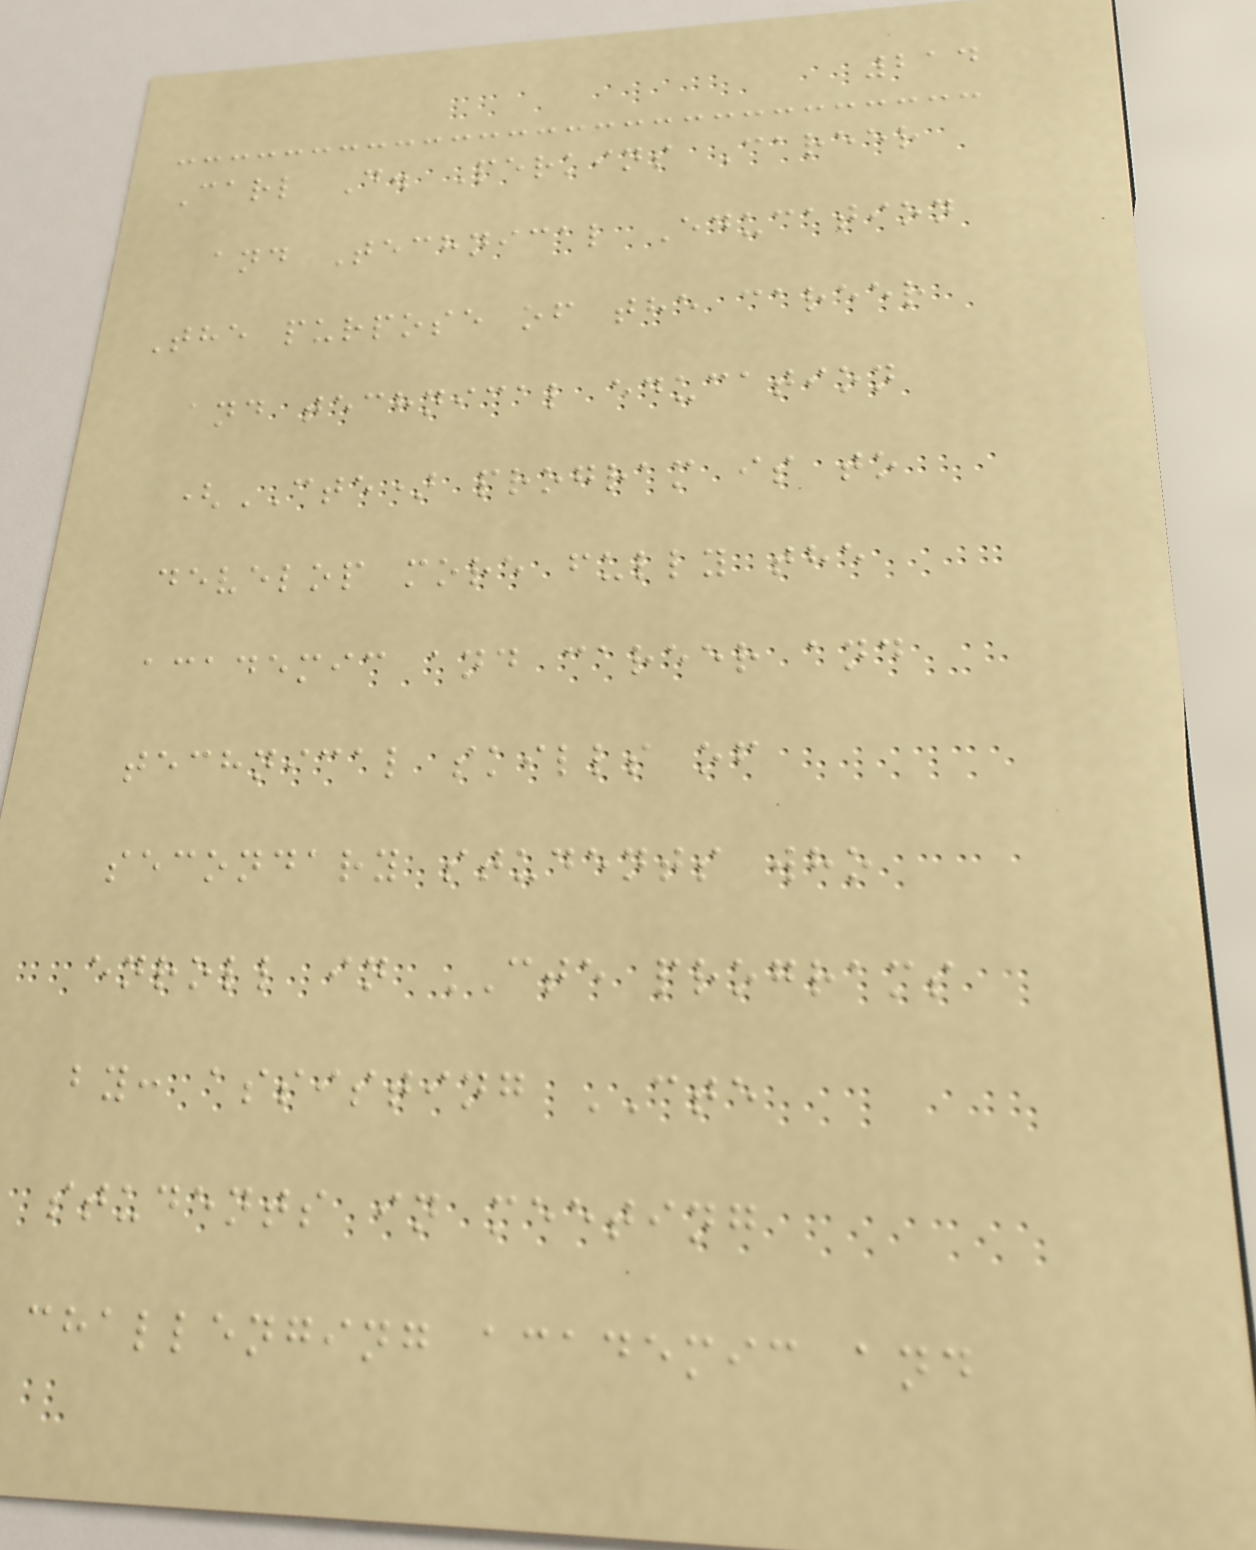214
Carl D. Perkins Career
and Technical Education
The purpose of the career
and technical education
(CTE) program is to
develop more fully the
academic and career and
technical skills of
secondary students who
enroll in CTE programs
by: assisting CTE
students in meeting
challenging academic and
